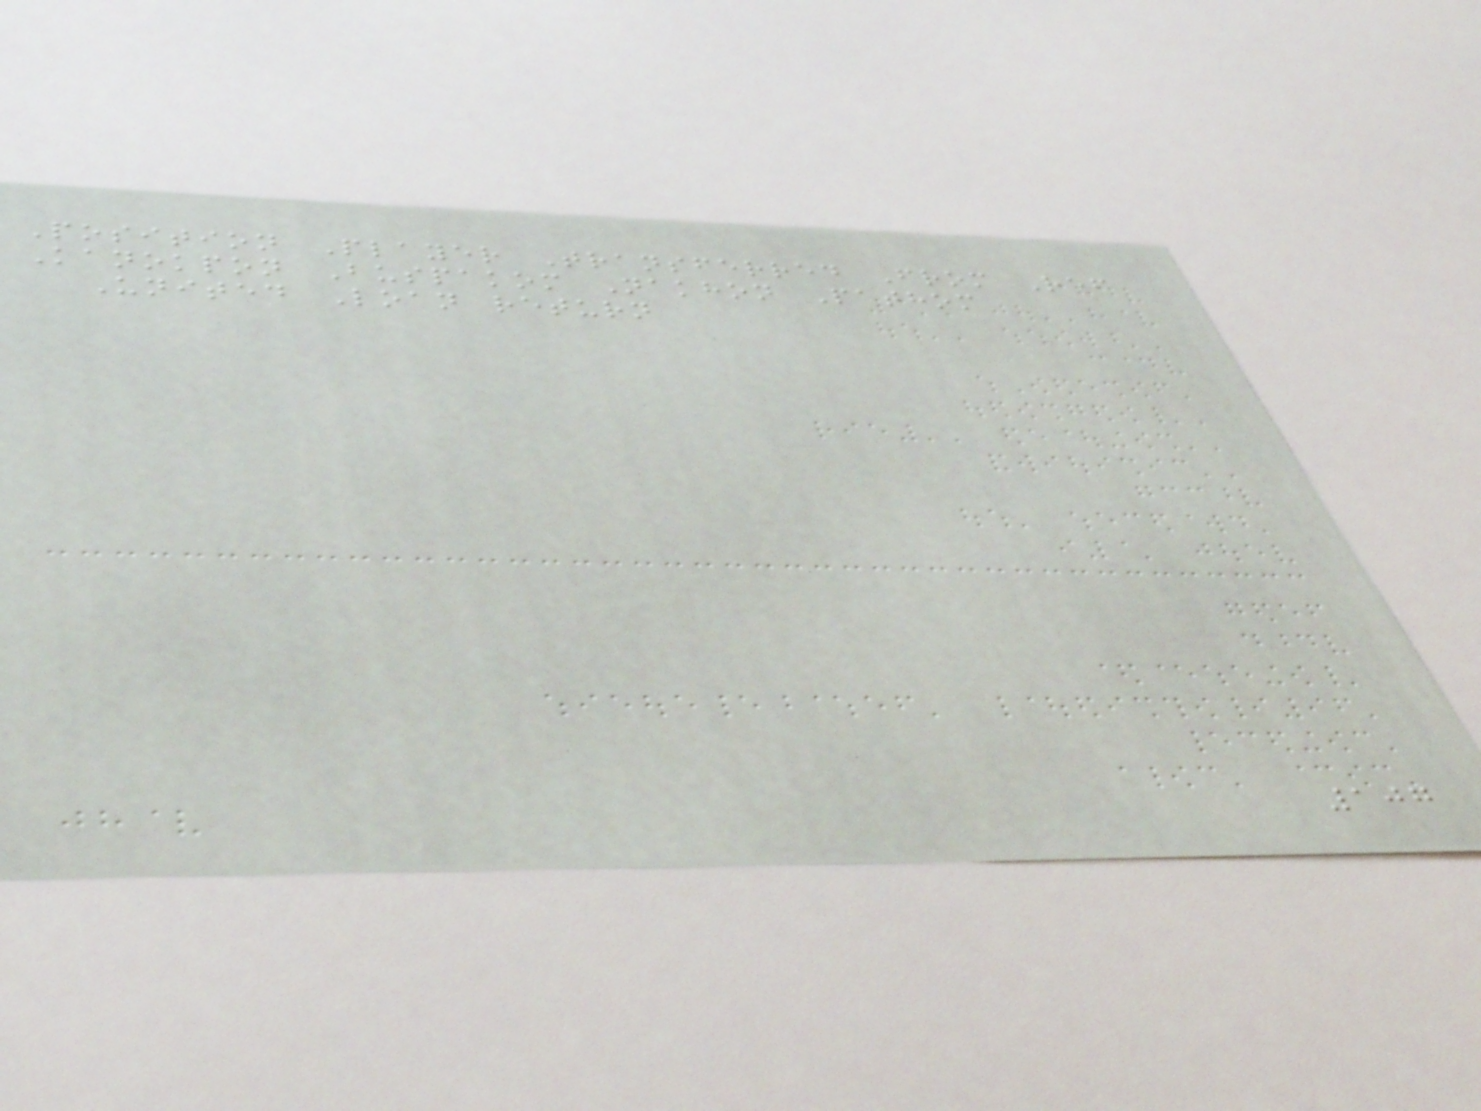Position Player Transferred From Ref
Kanokpon Buspakom Nakhon Pathom
United Loan return
107
